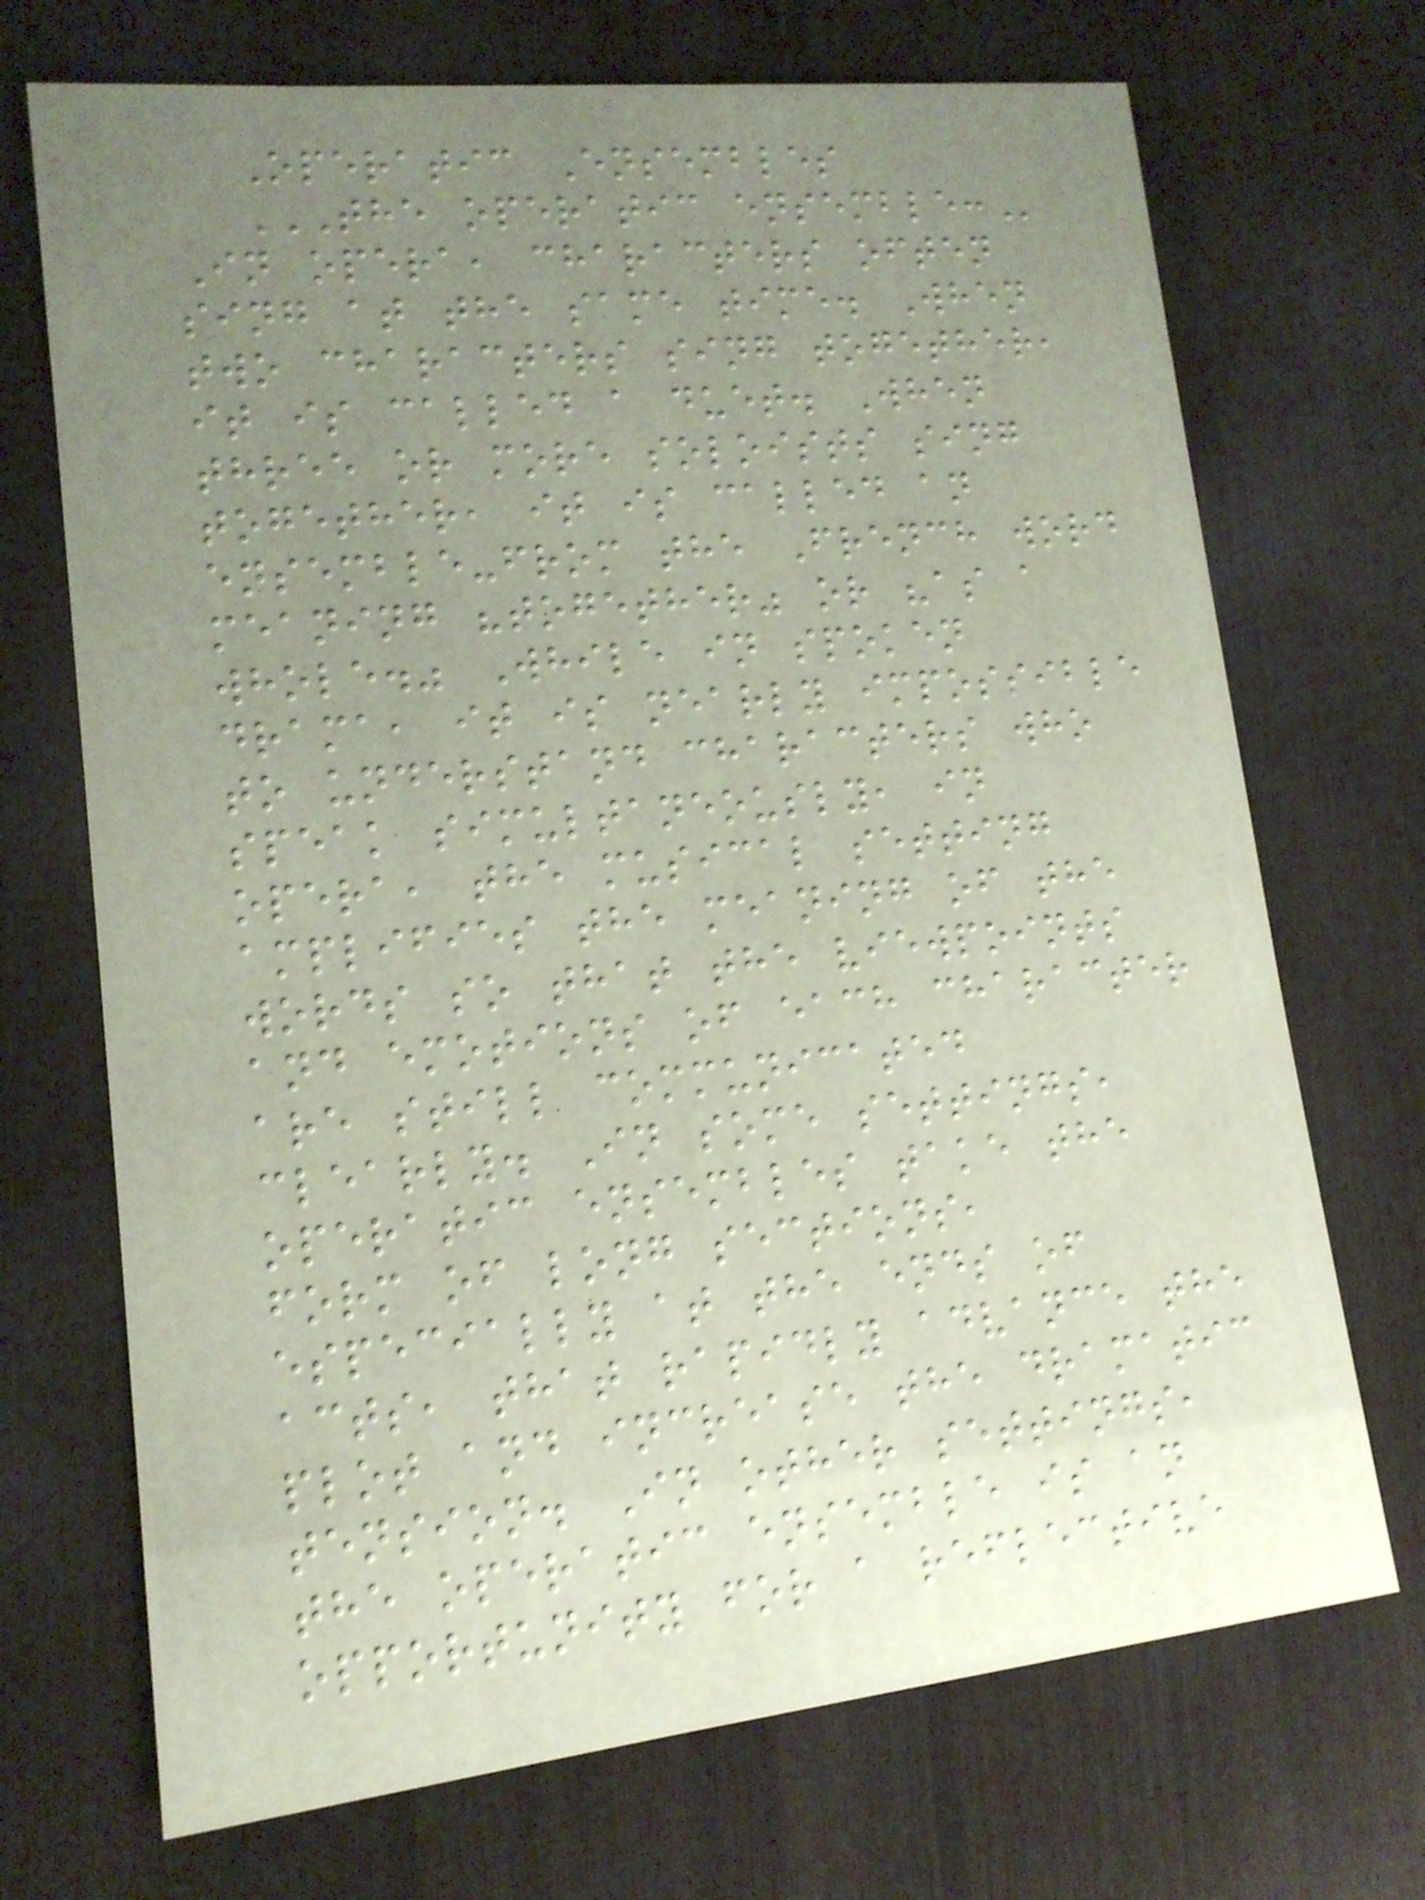Operatic Ensembles
THE OPERATIC ENSEMBLE:
In opera, characters often
sing at the same time. When
two characters sing together,
it is called a duet. When
three or more soloists sing
together, it is called an
ensemble-from the French word
meaning "together" or "as a
whole." While in spoken
drama, it is nearly impossible
to understand characters who
speak simultaneously, in
opera, the musical setting
amplifies the meaning of the
words so that the viewpoints
and emotions of each character
are still communicated
clearly. In some settings,
operatic ensembles take the
form of long sections,
especially at the ends of
acts, that rapidly advance the
plot and increase the dramatic
tension. In other settings,
the operatic ensemble is an
opportunity for a reflective
